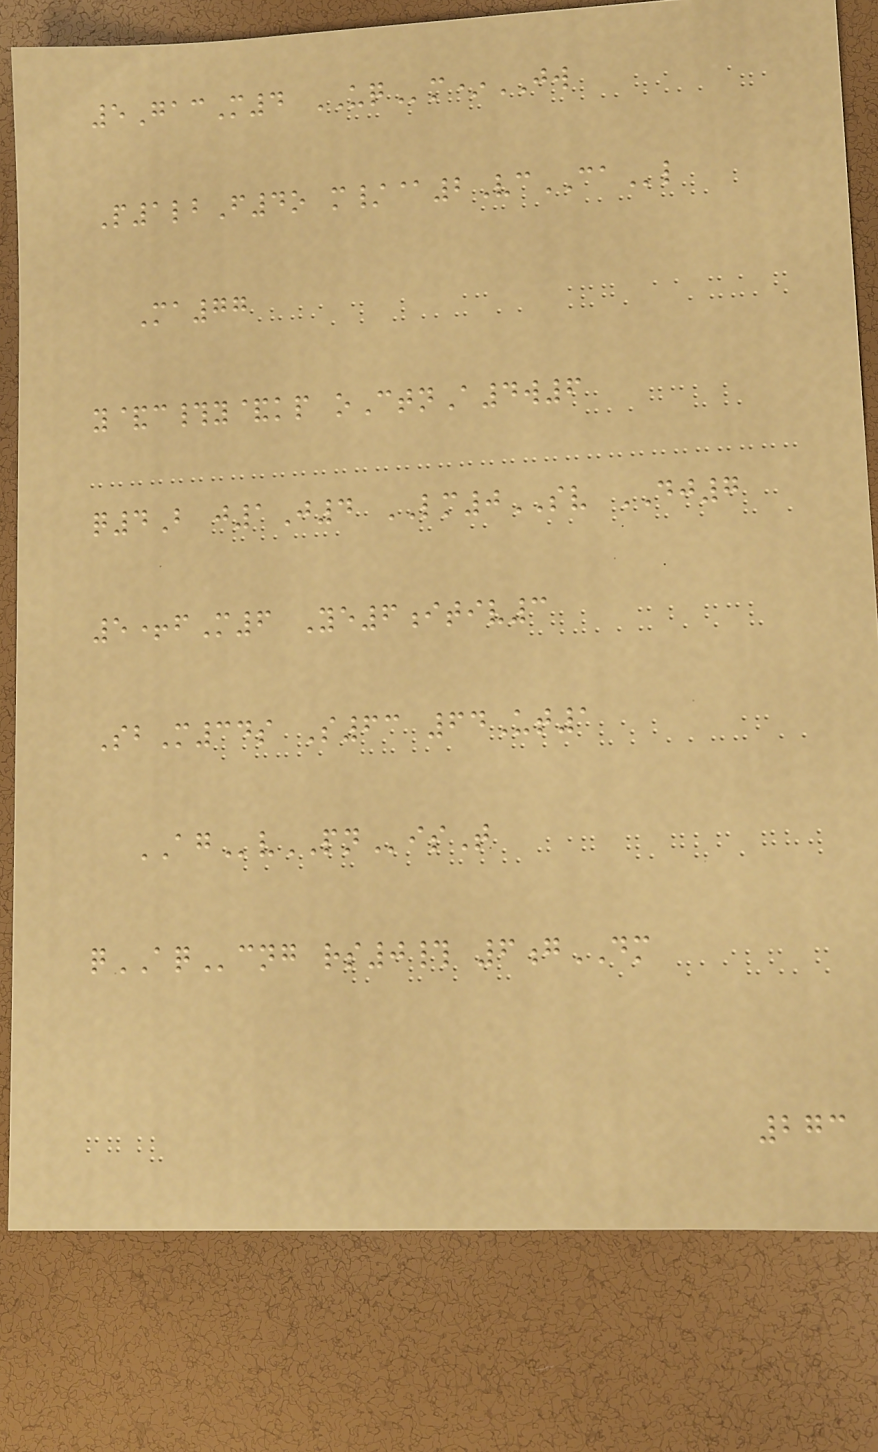5GacM4 UQm*JW
P1lbF4o m/@2VcCAl
Ma77
y&c#y&kp oCtnA4w6
q4B j1J4 LM0SV DJ7
5+fM6 Ye6itiv3
SbM34s S63 64Ut1
AGvPNisT
qAQcng rs0# 6gDM
273
